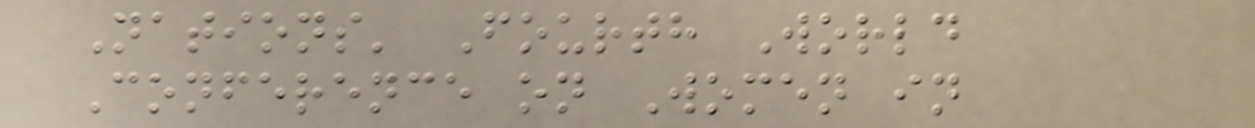Nations' Fourth World
Conference on Women in
